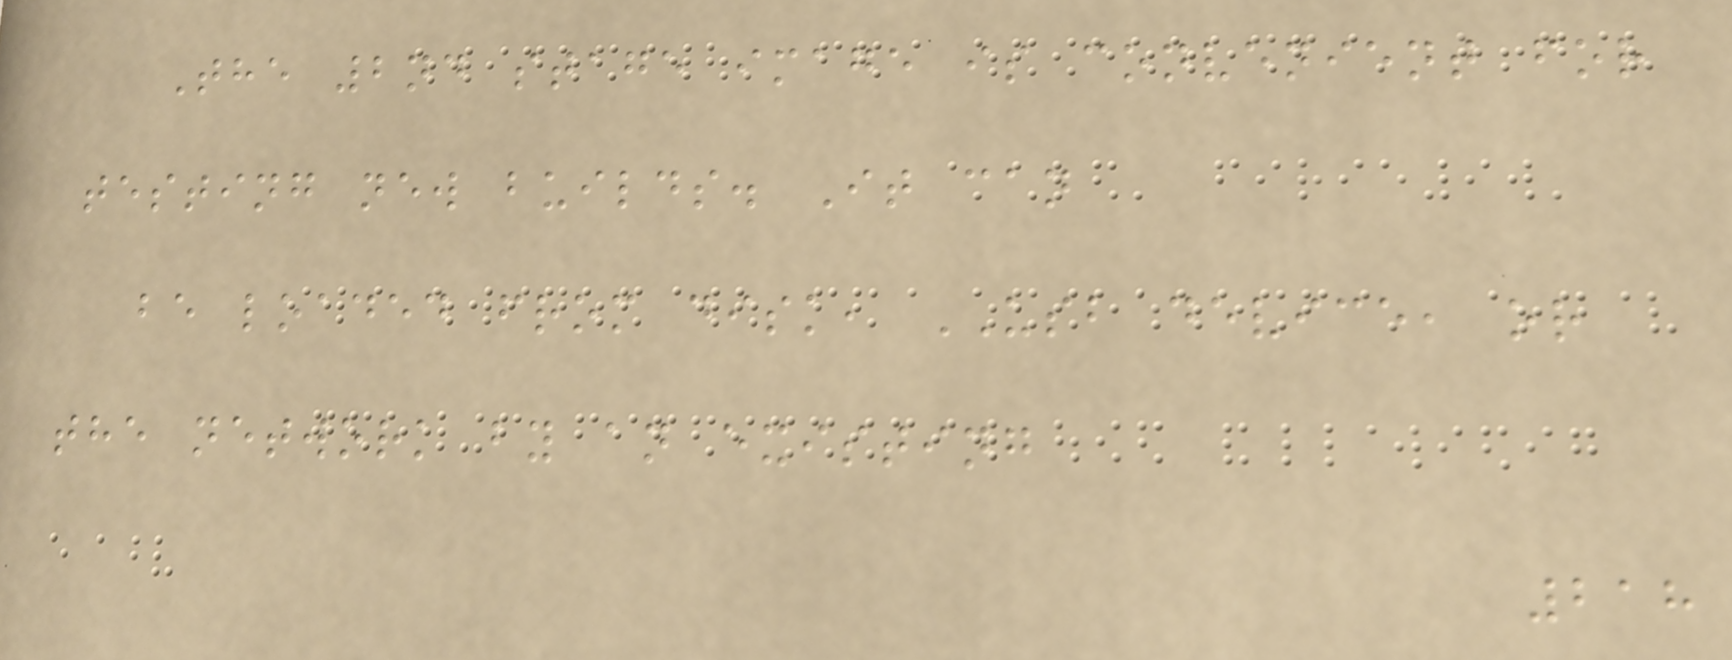The 2nd stage image is convenient for
testing new builds. It can
be loaded from disk, USB device, or
the network by an existing
218
